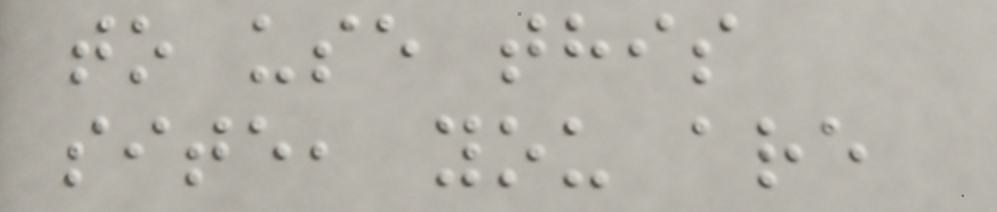to use this
site, you are
